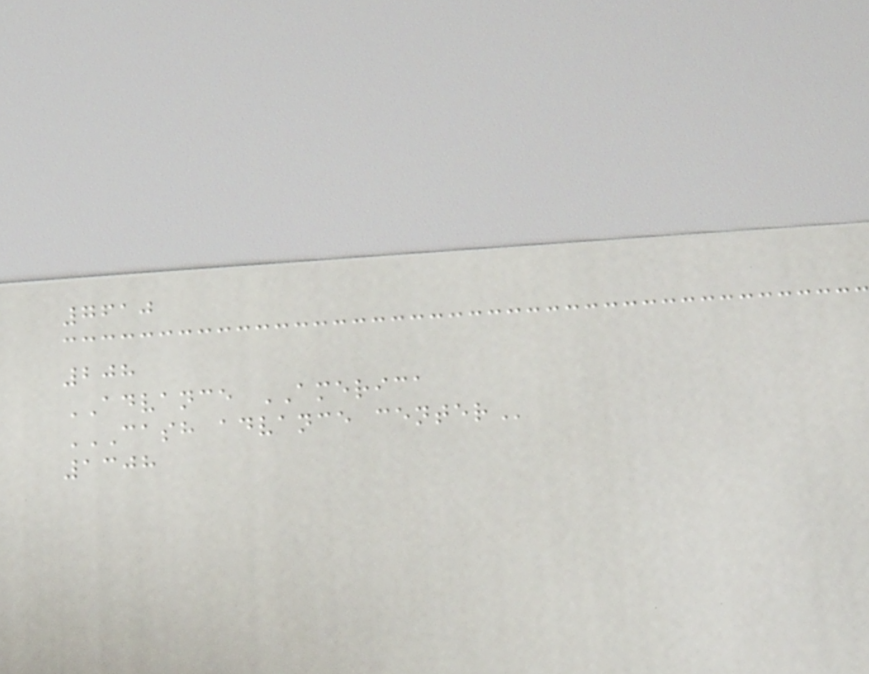7610
208
ADVANCE AMERICA
CASH ADVANCE CENTER
1308
